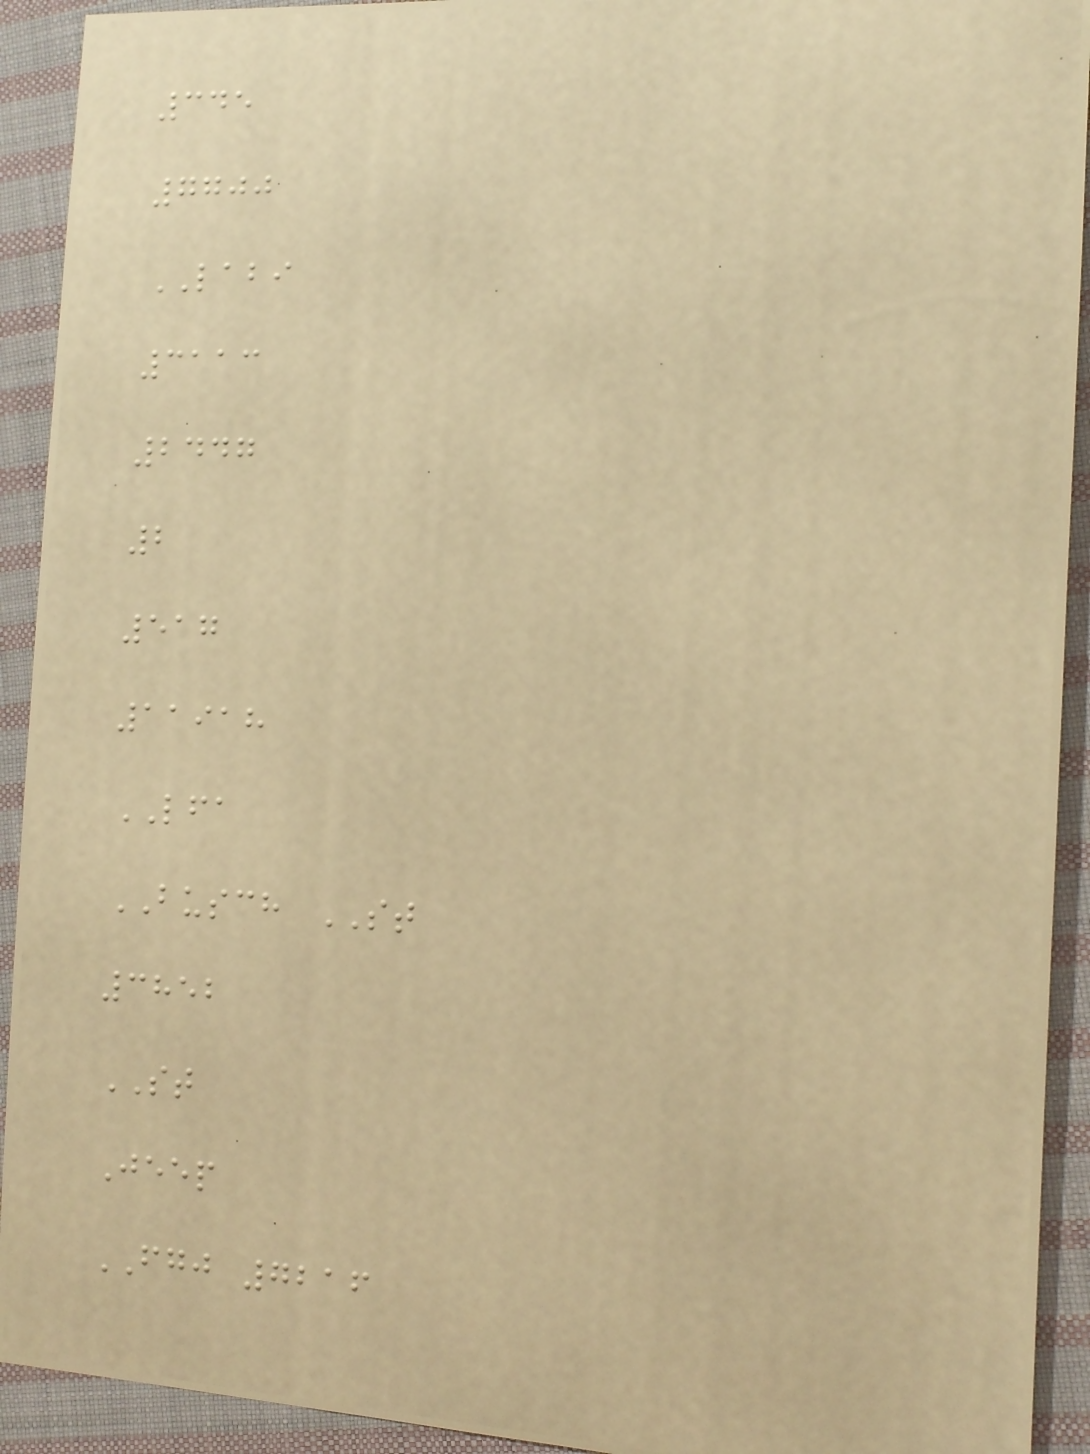345
7700
LABI
3113
2447
2
517
11918
LFA
BUSCH ST
3852
ST
Jeep
FGJ 7216
